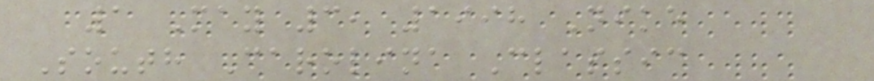1 May 3, 1998 Nike
South Carolina Classic
